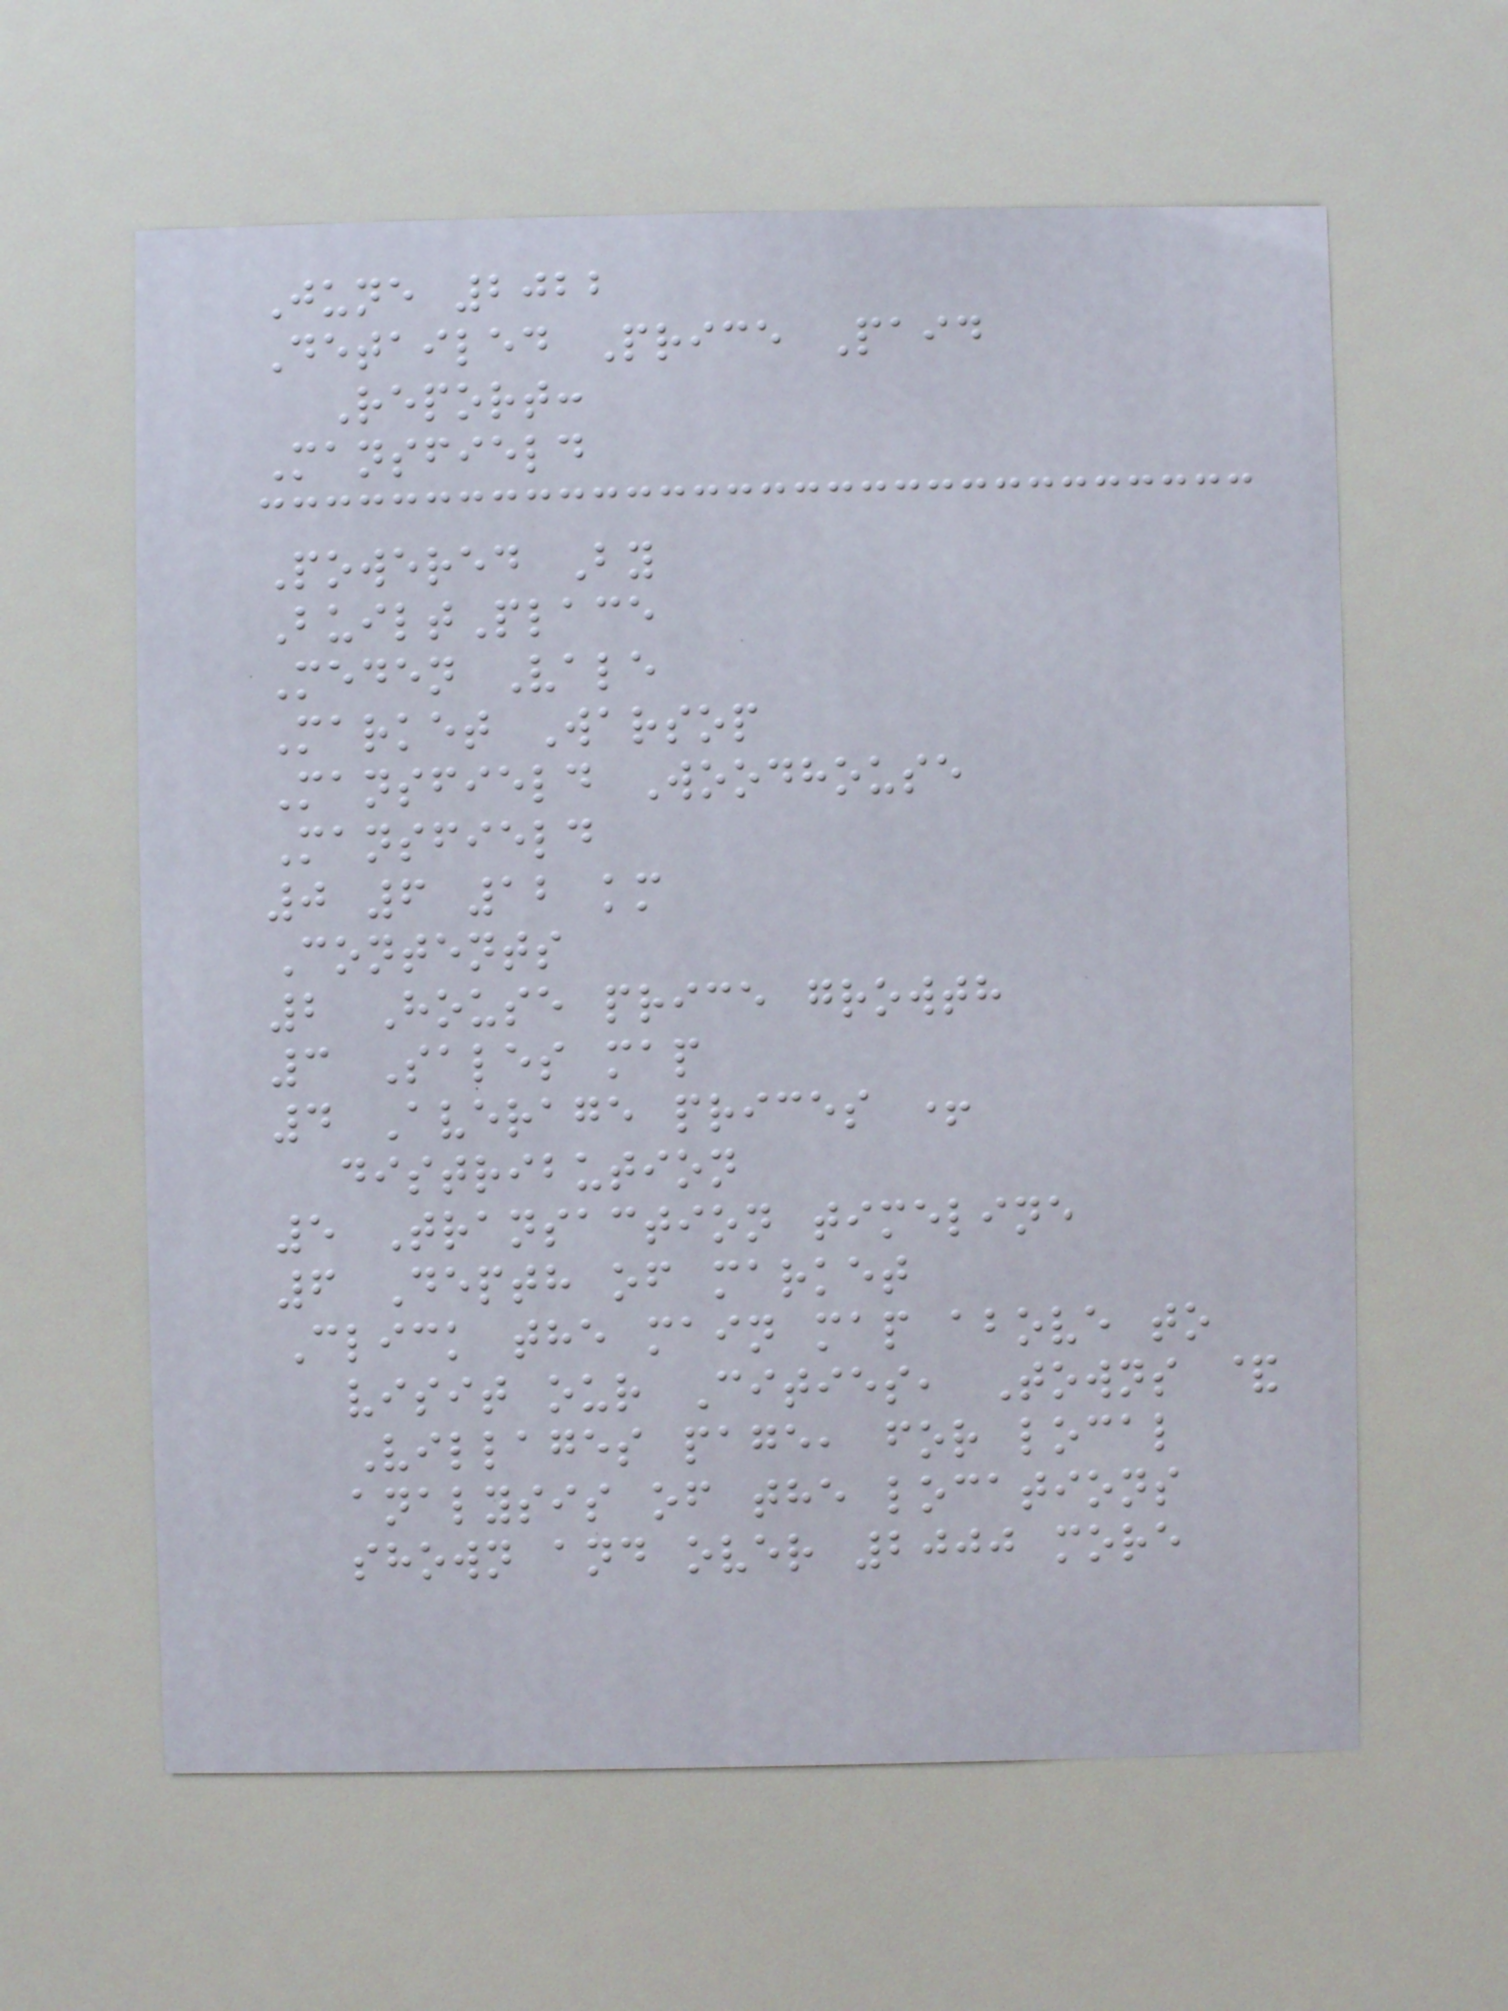June 2022
Detailed Price Paid
Report:
Mansfield
Powered By
BuiltPlace
Meden Vale
Market Warsop
Mansfield Woodhouse
Mansfield
0 6 12 km
Contents
2 House price growth
3 Sales map
4 Average prices +
distribution
5 Transaction timeline
6 Depth of market
Click the main map above to
visit our Cities, Towns &
Villages page, for local
analysis of the locations
shown and over 2000 more
